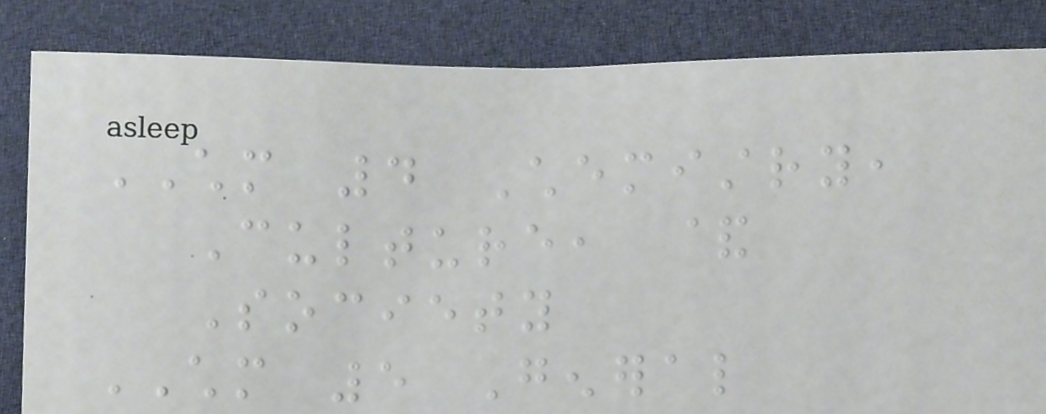CHM 4 Chemistry,
Culture, &
Society
CHM 5 General
